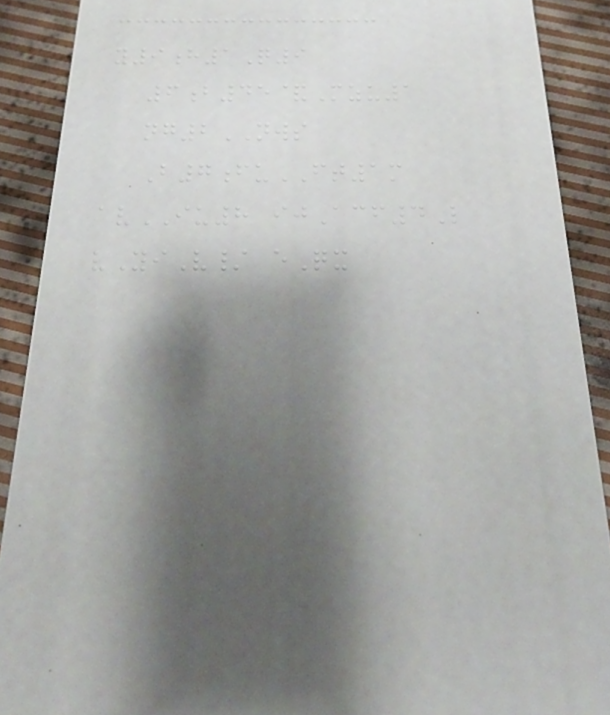y9h1Q9
6b45&Mzu1
ng2NWS
B7fuFT1m
avIU8 ijAcf4L
vYiV/ eQx
